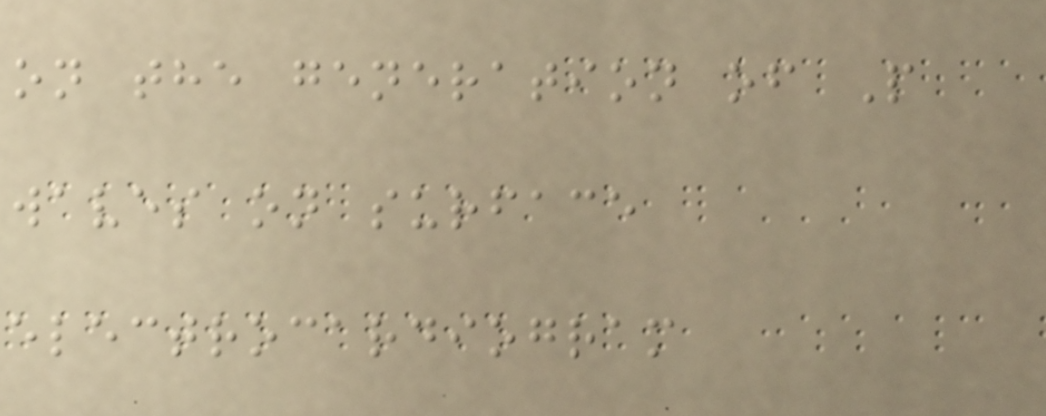on the generation of P
waves on surface
electrocardiogram
